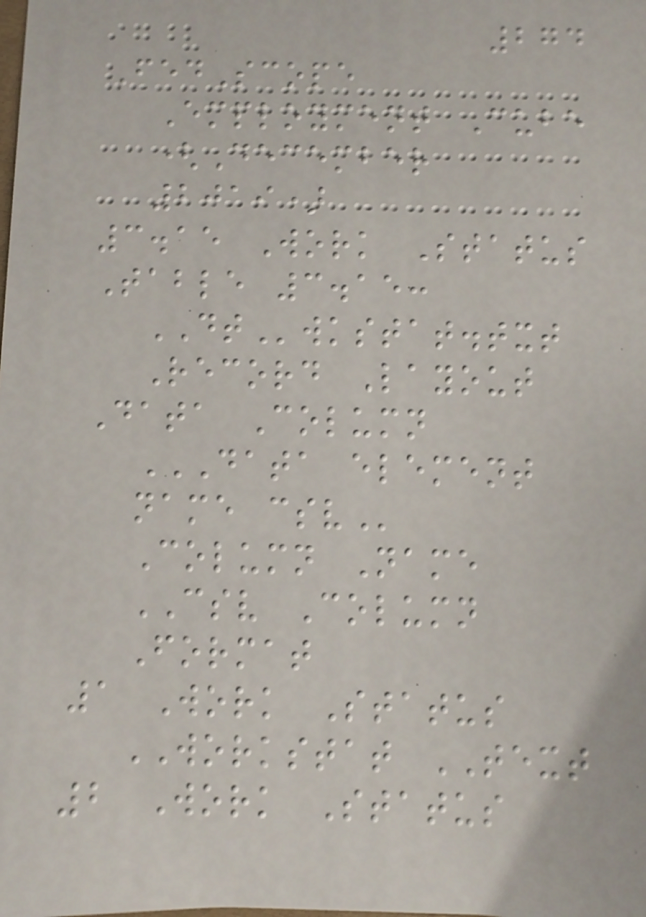274
FedScope
Employment Cube
(December
2019)
3.15 Work Status
Table 3.15:
DTwkstat.txt
Record Layout
Data Column
DATA ELEMENT
NAME CSV
Column Name
CSV Column
Format
1 Work Status
WORKSTAT TEXT
2 Work Status
